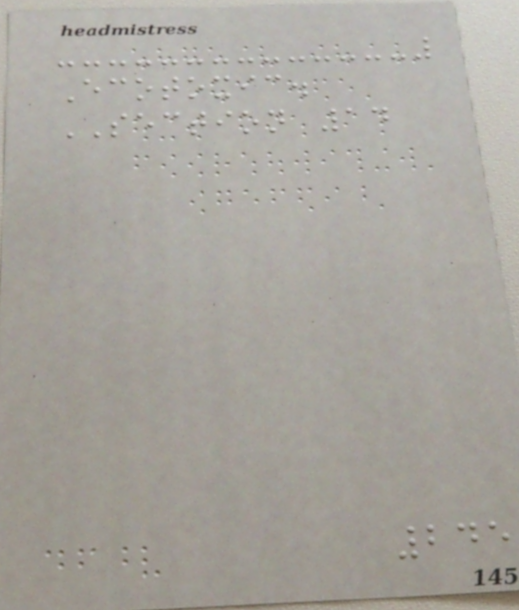Ecotoxic.
SECTION 14
245
